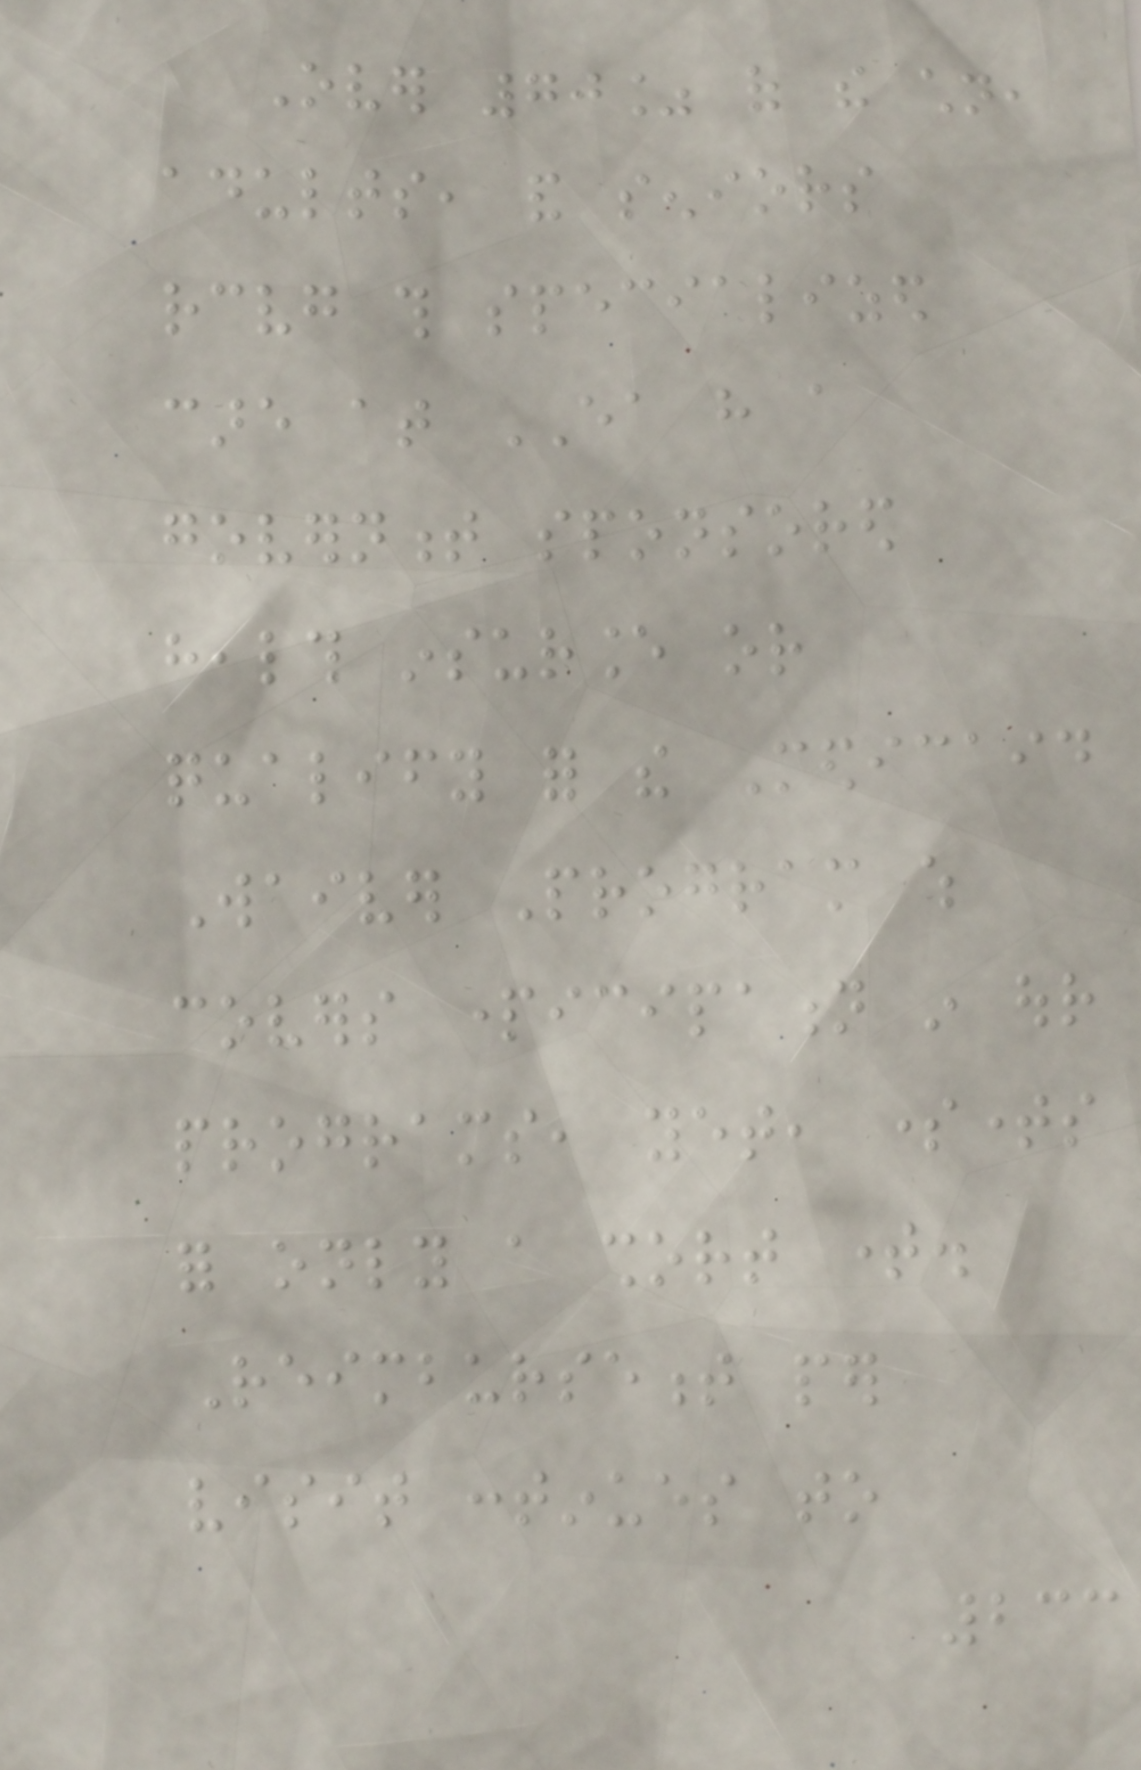Over 70% of the children,
adults, and seniors
receiving this specialized
care at EA have a
government sponsored
health insurance or
qualify for the Medicaid
Waiver Program which
covers participation in our
programs, yet, sometimes
for only a short time.
Reimbursement per
visit continues to
233
